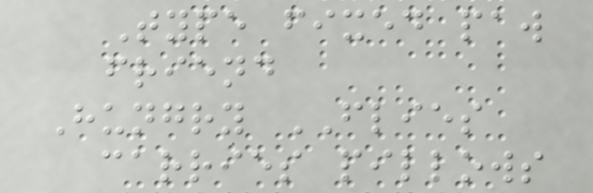Type fixed paw
friend
Hungry FLIES
carries pillows
